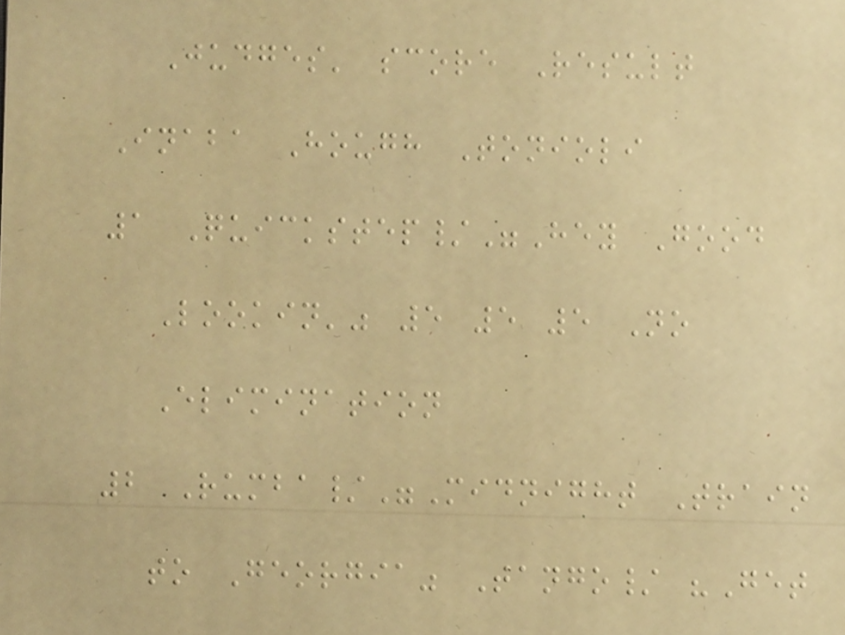Judges' score Result
Inaba Hough Tonioli
1 Quickstep/"Hey Good
Lookin'" 5 5 5 No
Elimination
2 Rumba/"Midnight Train
to Georgia" Tango/ "Get
